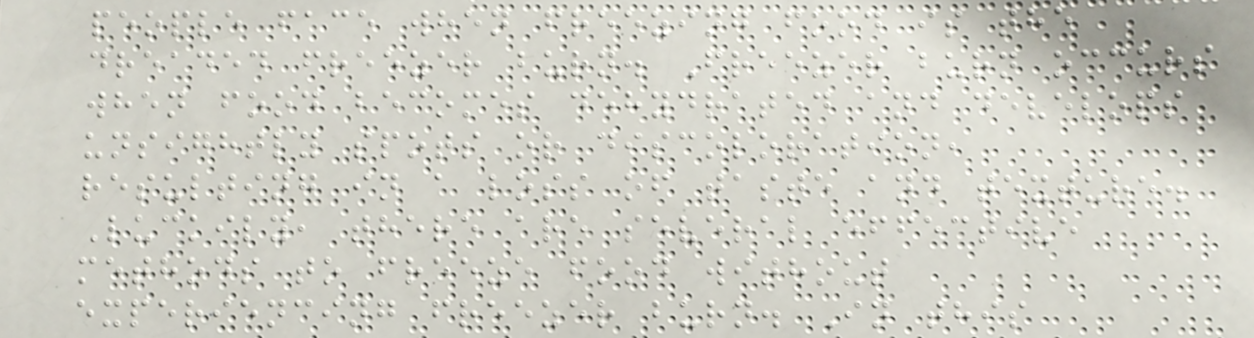people face when freezing food is the
dreaded freezer burn. Freezer burn occurs
when food becomes dehydrated and develops
unsightly spots or discoloration,
resulting in a loss of taste and texture.
Luckily, there are several effective
methods to freeze food without
experiencing freezer burn. In this
